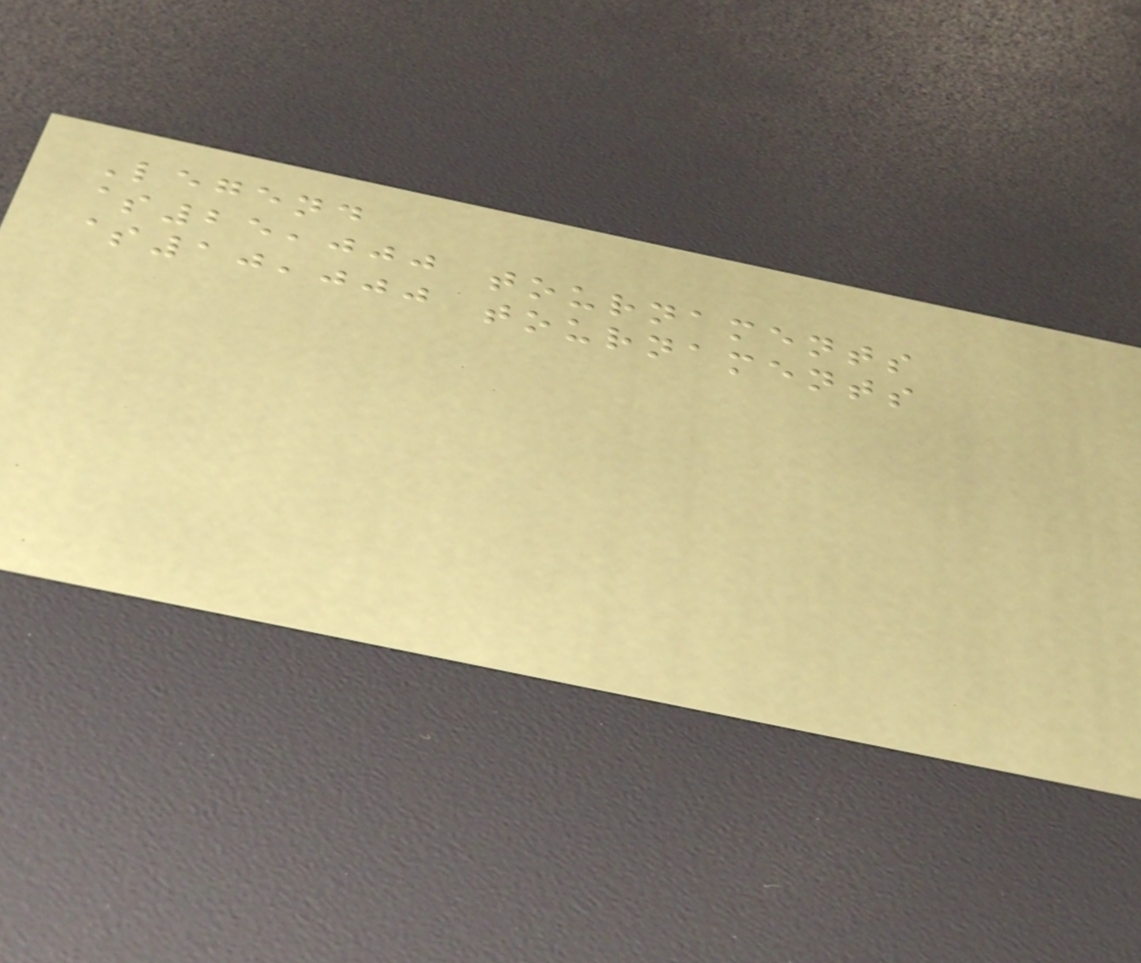Legend
$25,000 tournaments
$10,000 tournaments
